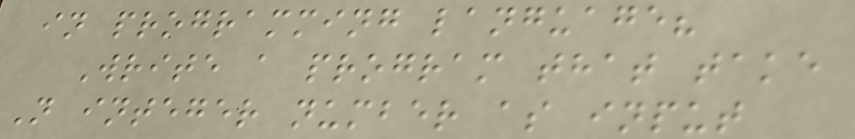in programming language?
Write a program that take
N integer number as input
